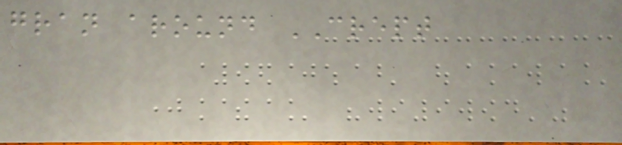gran around CREPT
